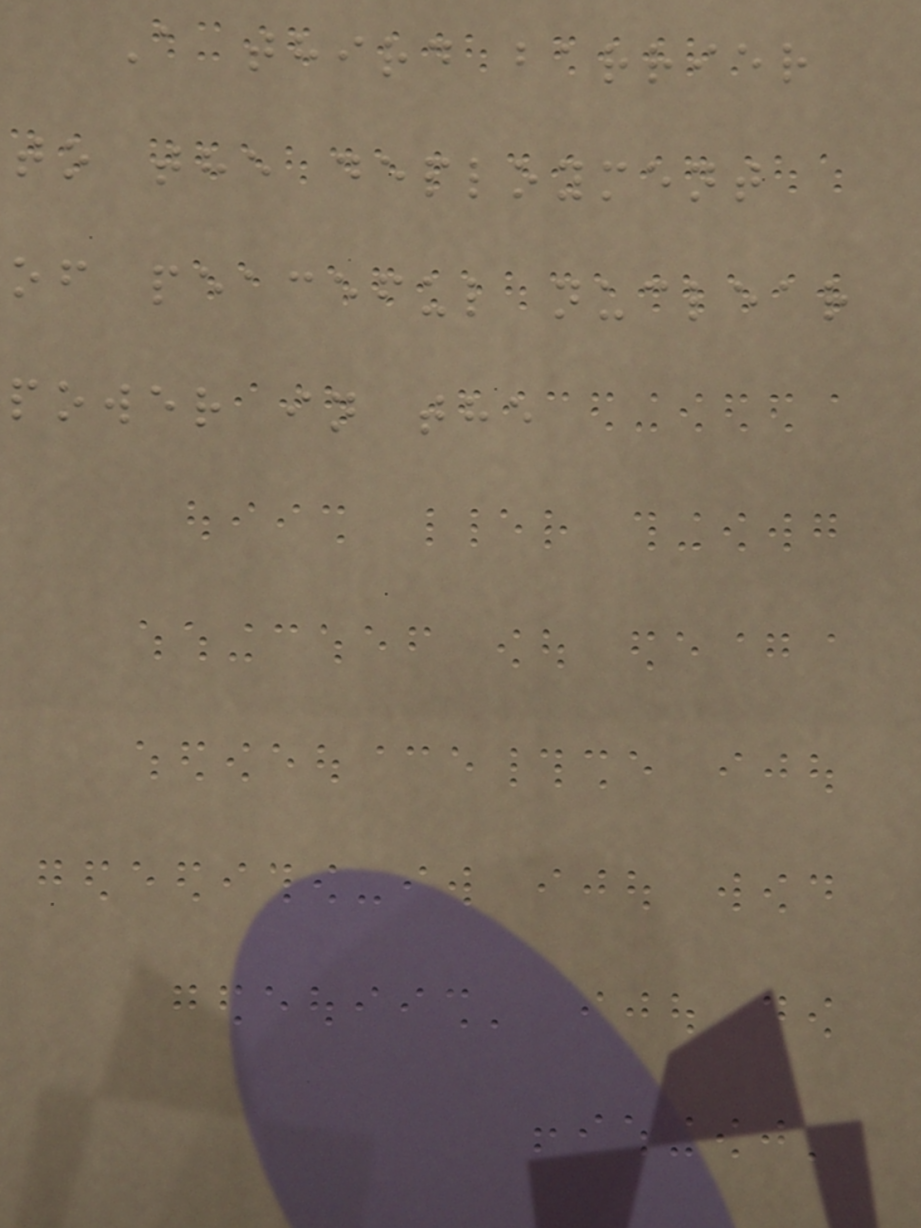A third barrier
to the deployment
of peaceful nuclear
power in the
